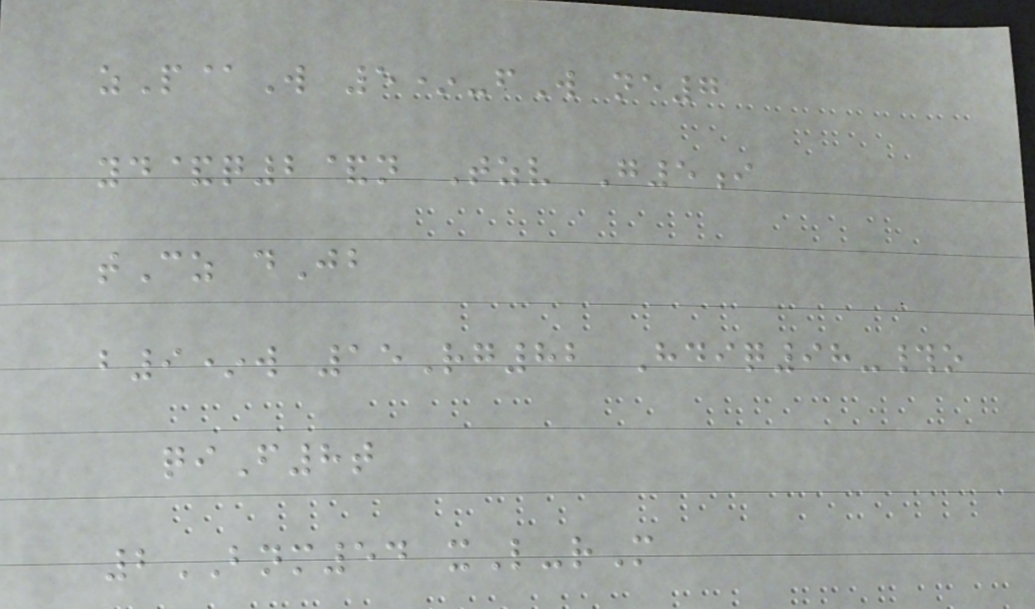zP@W 5*-fW ne7
yd&q2&n Tzv G5i
tCz dJb
b9*w 15Rg82 Hdiq98-#o
qiF8t
2BNM54 xL-rM
